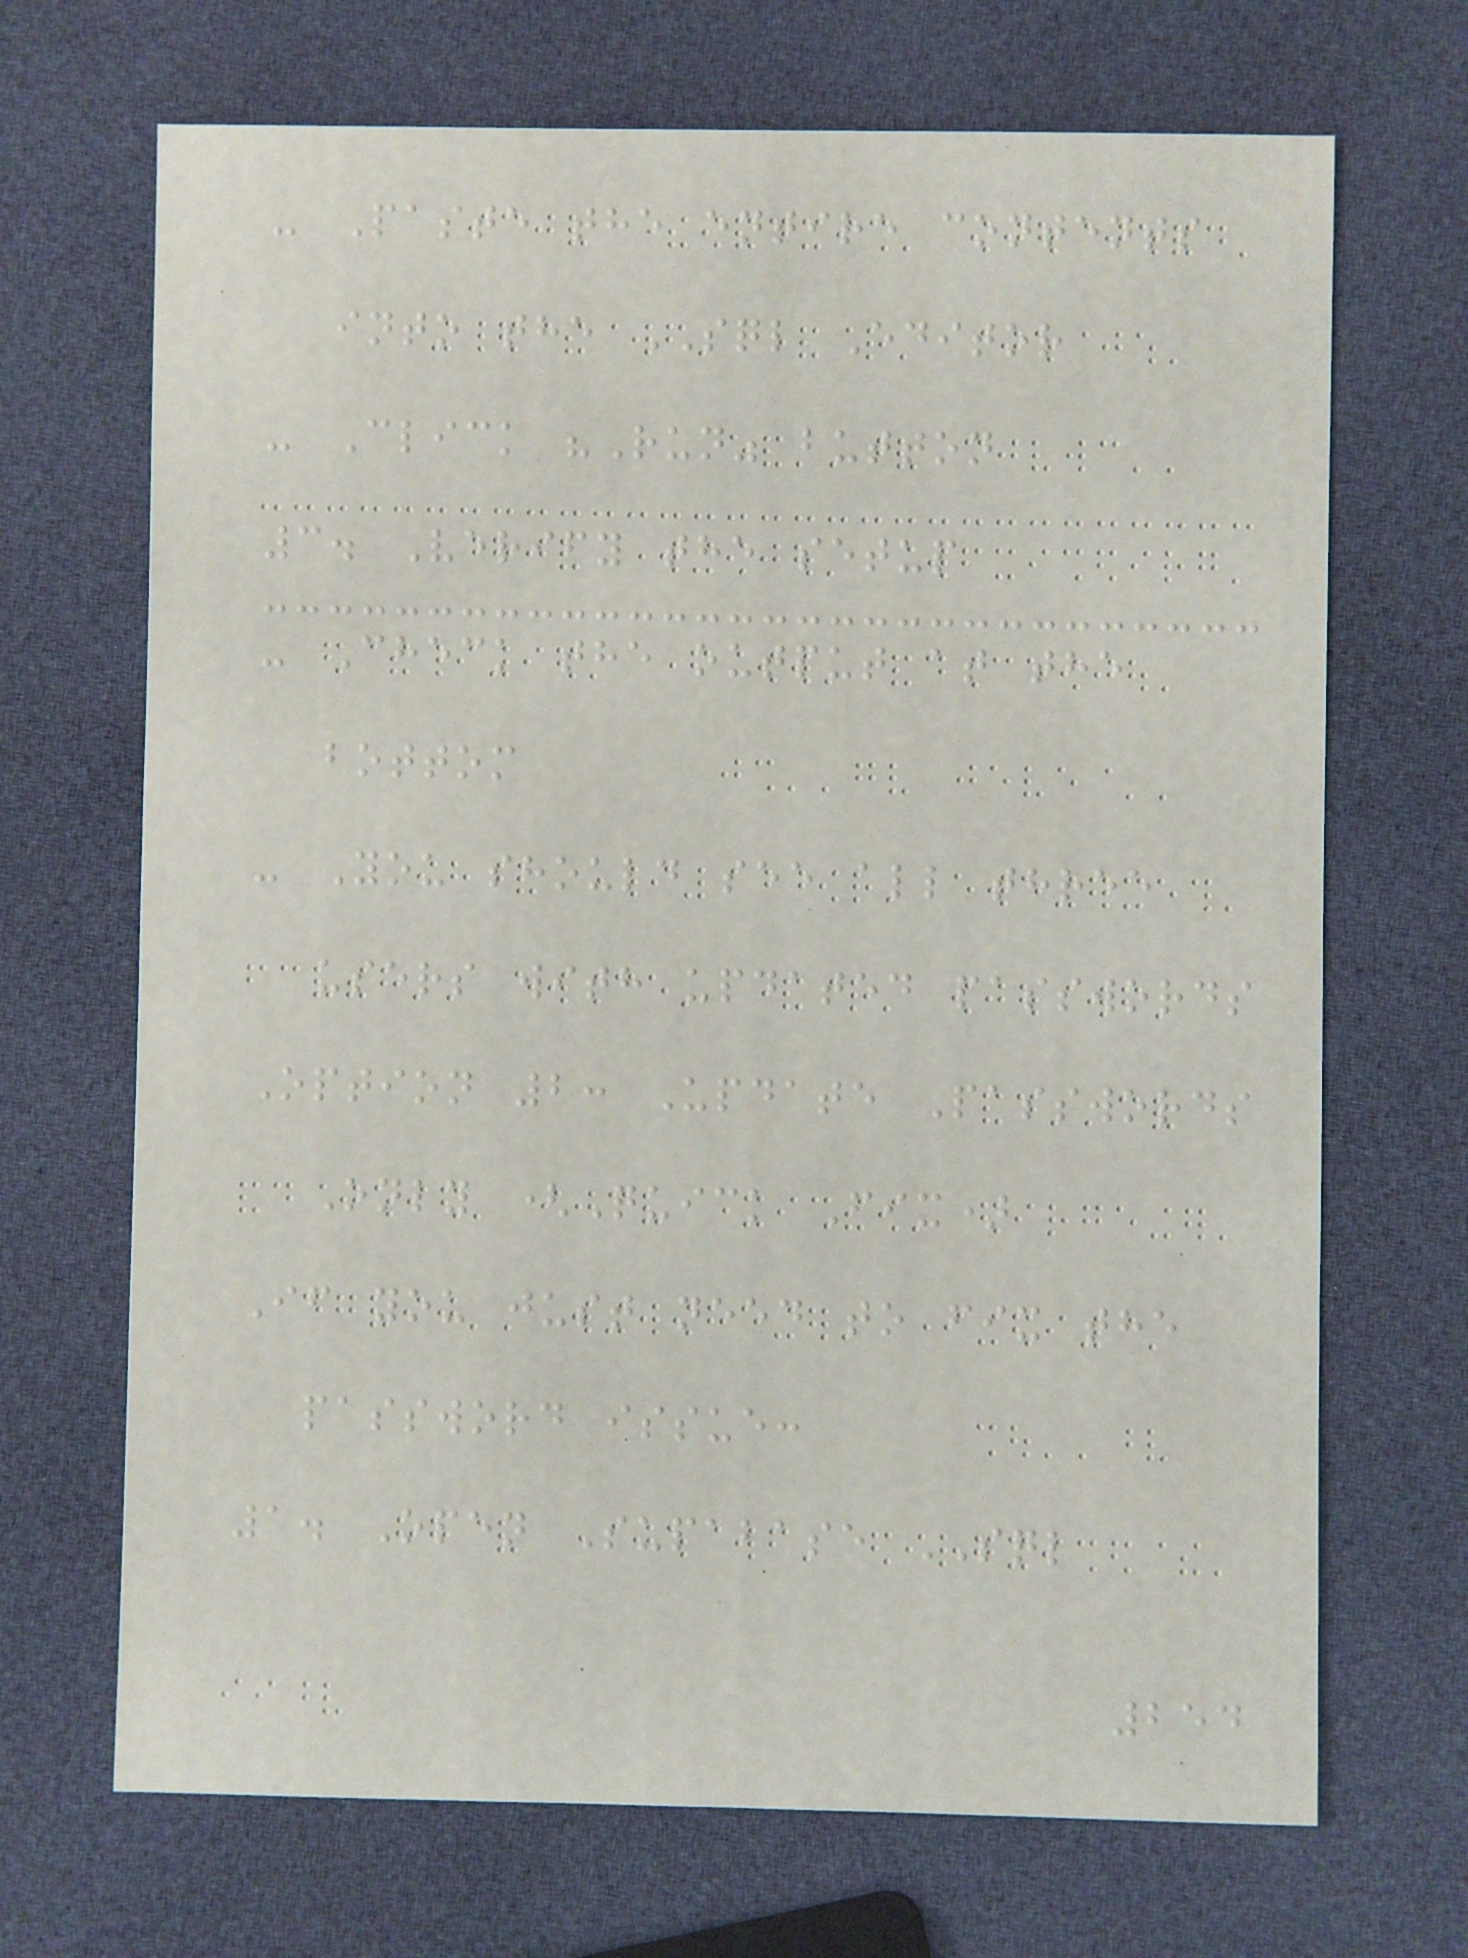- Paste the entire contents
into the SQL Editor
- Click "Run" button
3. Verify the setup
- Check the output at the
bottom
- You should see all three
users with updated passwords
Option 2: Update Passwords
Only (Quick Fix)
If you just need to fix the
password issue:
1. Open Supabase SQL
254
